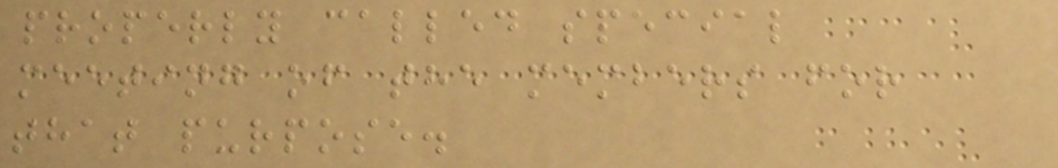properly called special
meeting of the members for
that purpose.
